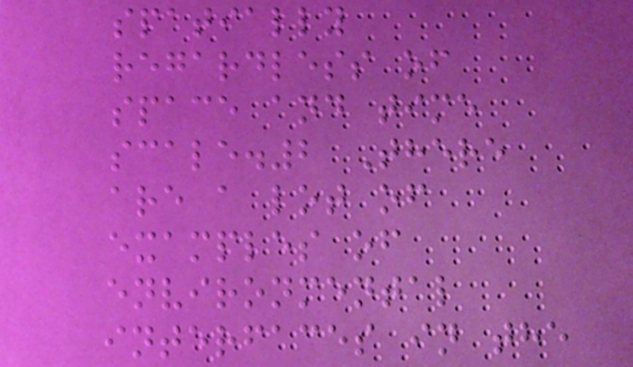spatially
regardless of
space and time
scale.2 There
are a lot of
examples of
environmental
interfaces in the
